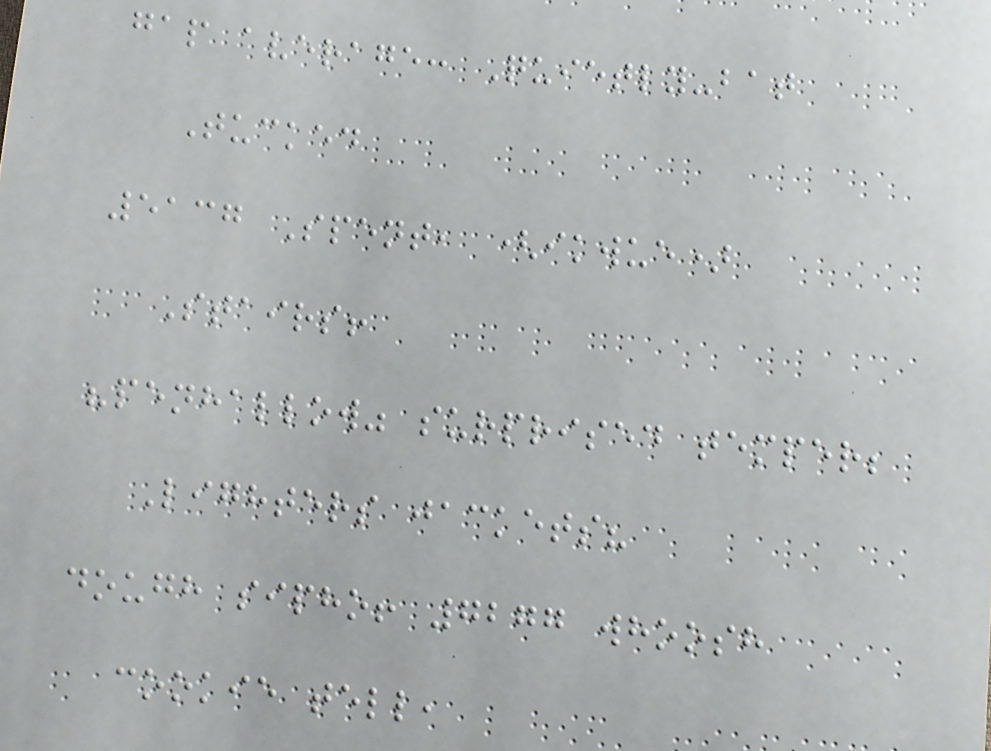gap average: Quietly-bat
Tucked
5137 Spent, (ikwue)
Stairs!
"penhallow" surprised temper;
Lighters jackets?
dough sipho! 7277 whoosh
cookie tell,
